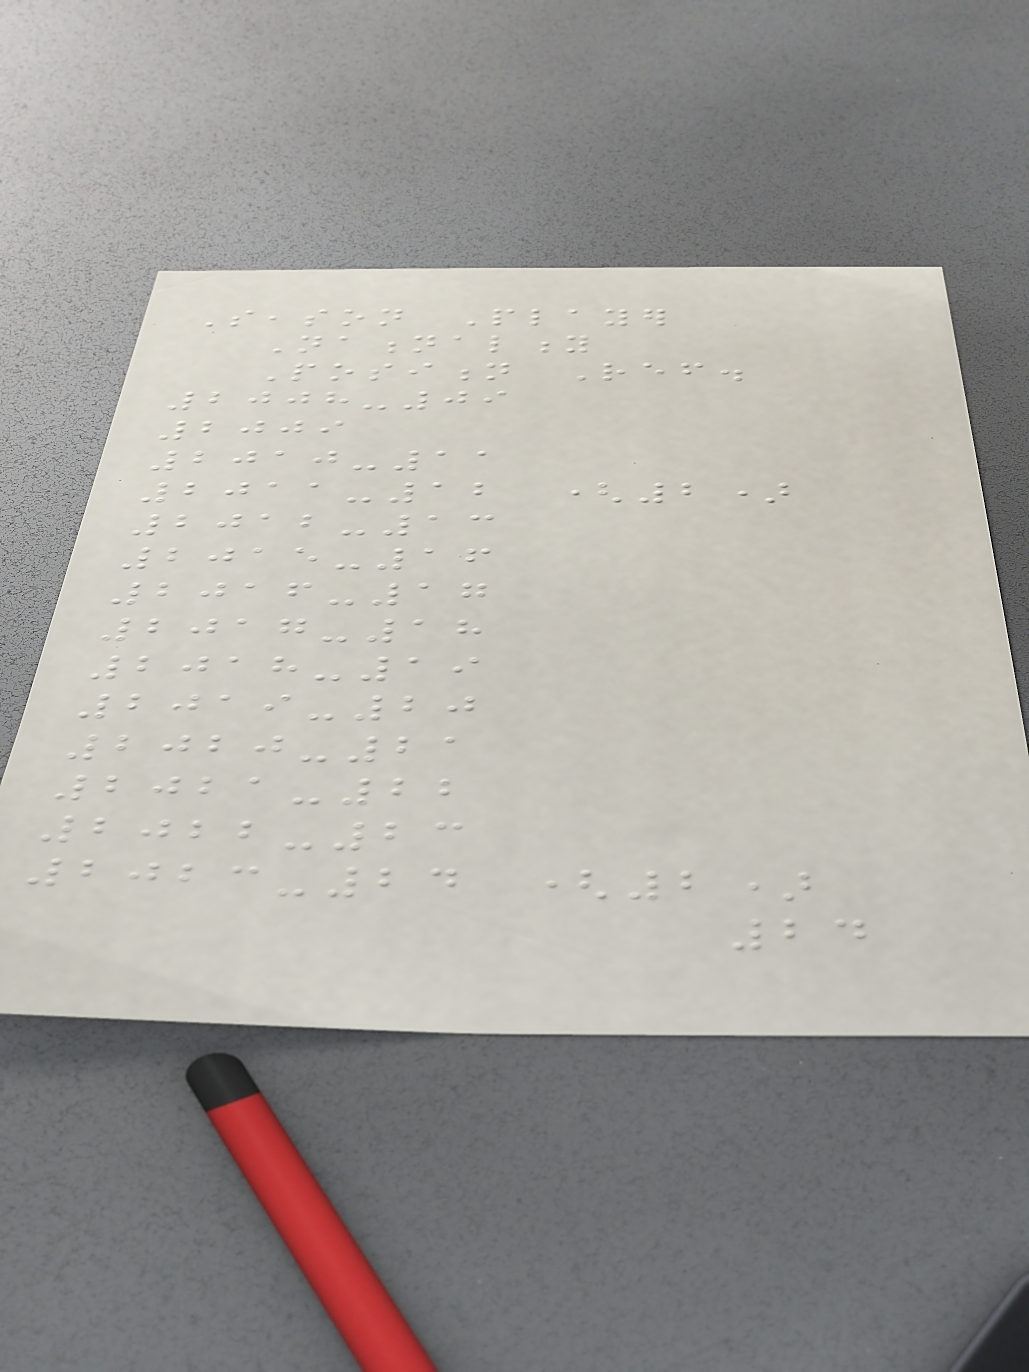Season Player
Nationality
Position Ref.
2008-09
2009
2010-11
2011-12 (2)
2012-13
2015-16
2016-17
2017-18
2018-19
2019-20
2020-21
2021-22
2022-23
2023-24 (2)
24
